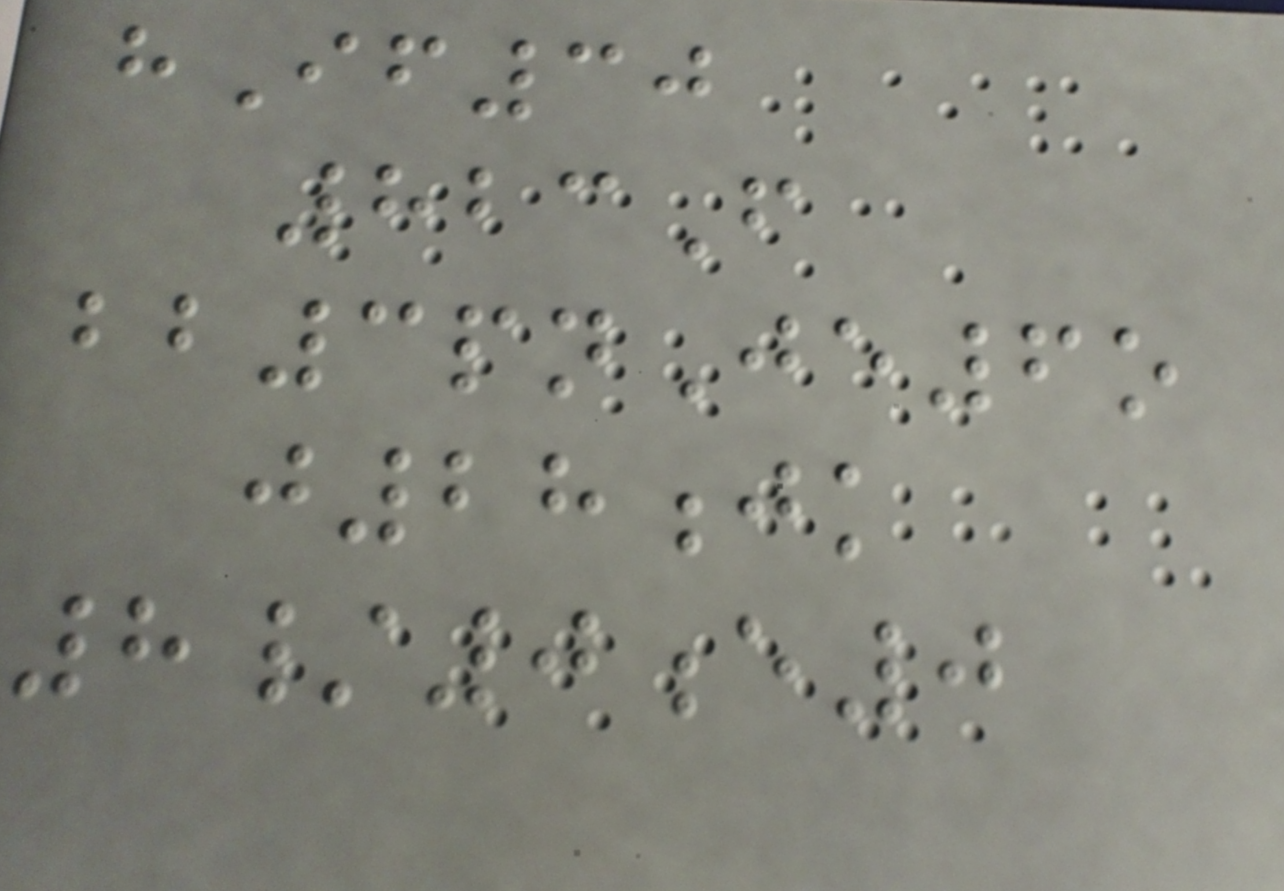hIf30
823F
bb3pnJe6o
j28jk
8/0e0
